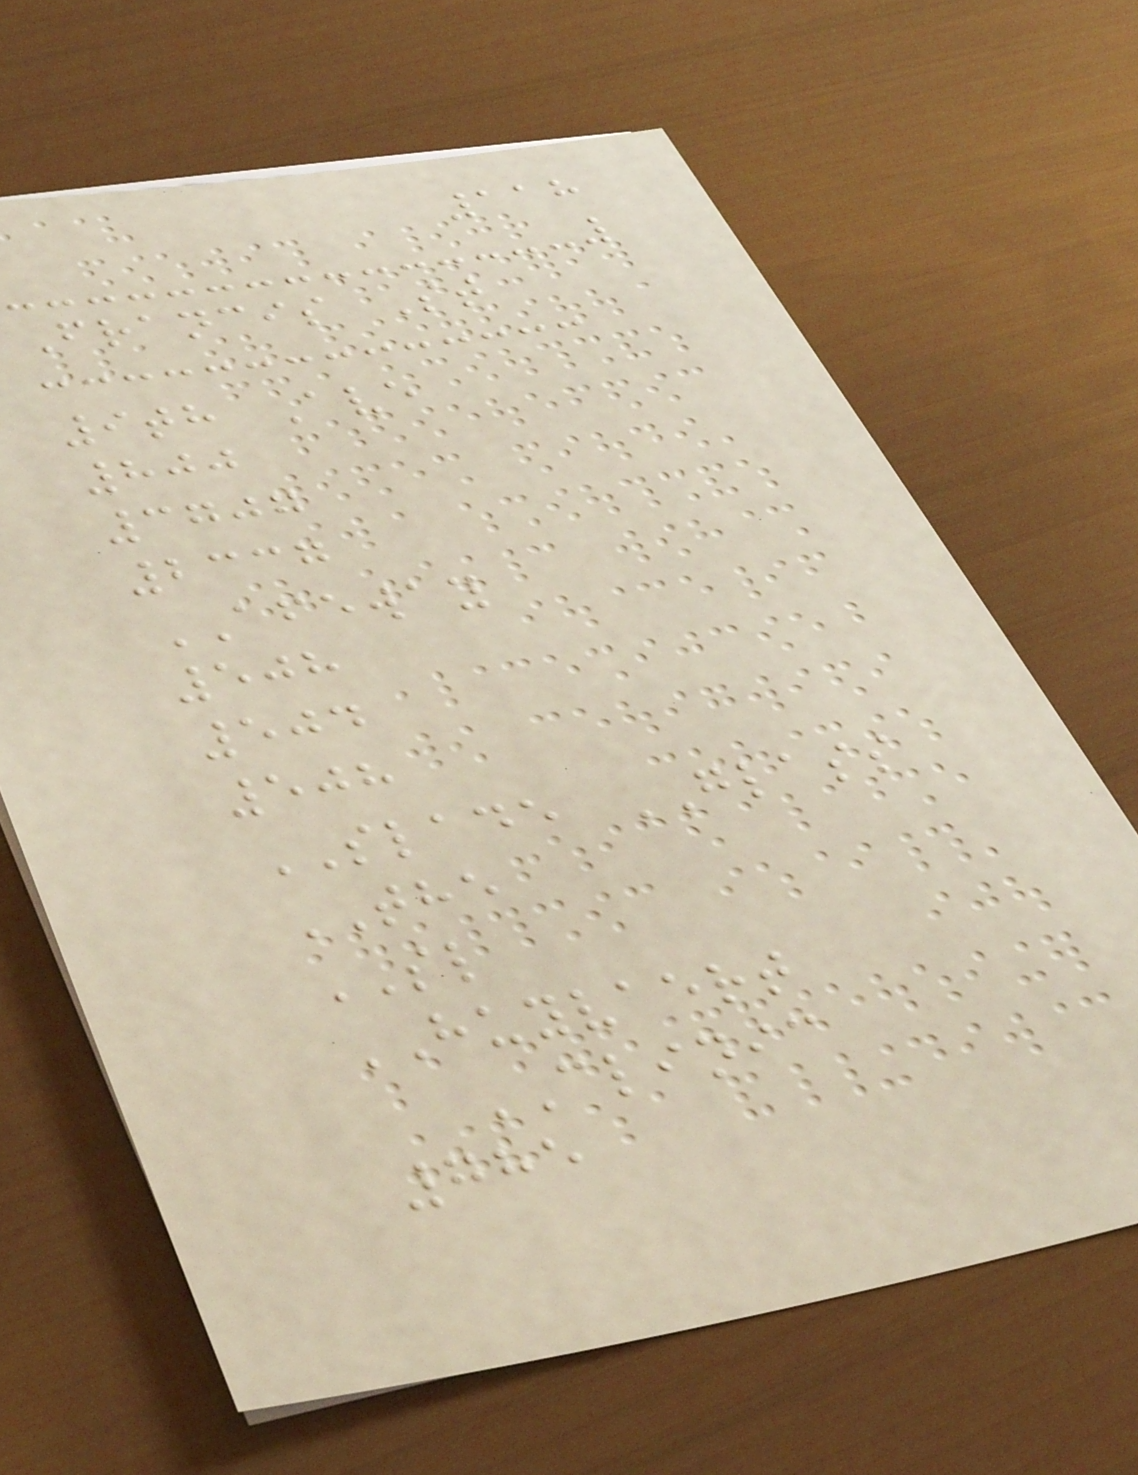118
Francis St
9th Ave
800
3707
2337
AFEWAY
508
504
508
SLADE GLASS
THE
SL
HUYVAERT
CLINIC
785
